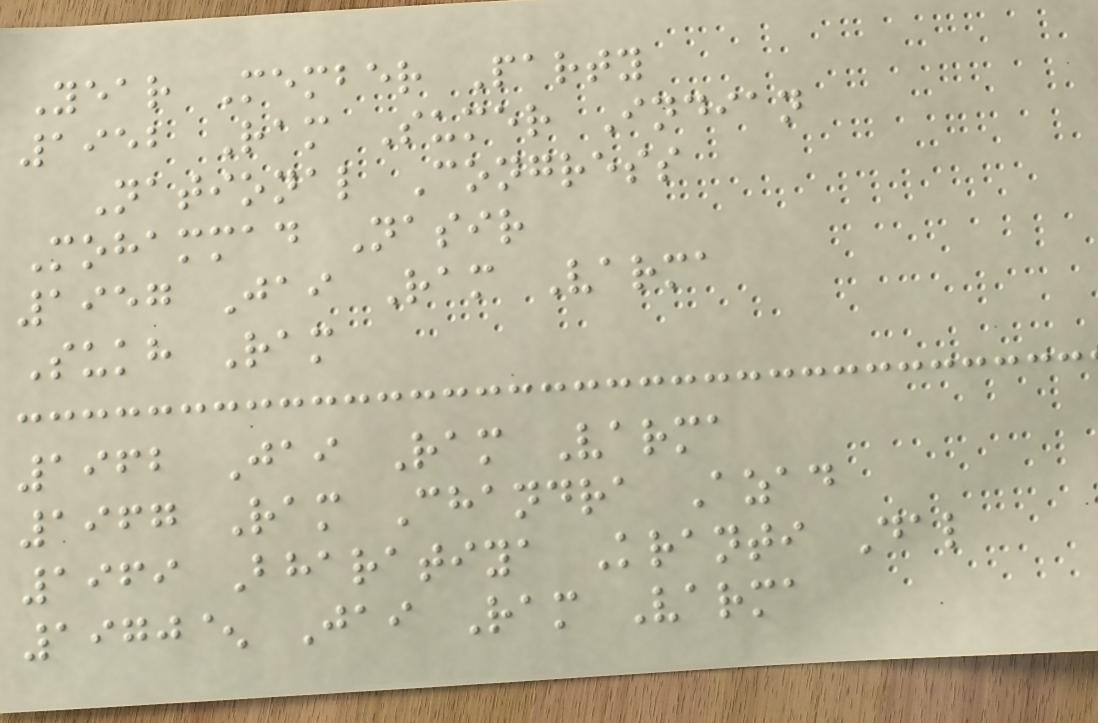Year Member Party
1952 Ram Sumer Indian
National Congress
Mohammad Nasir
1957 Jai Ram Varma
Sukh Ram
1962 Jai Ram Varma
1967 Ram Chandra Azad
1969 Bharatiya Kranti Dal
1970^ Jai Ram Varma
